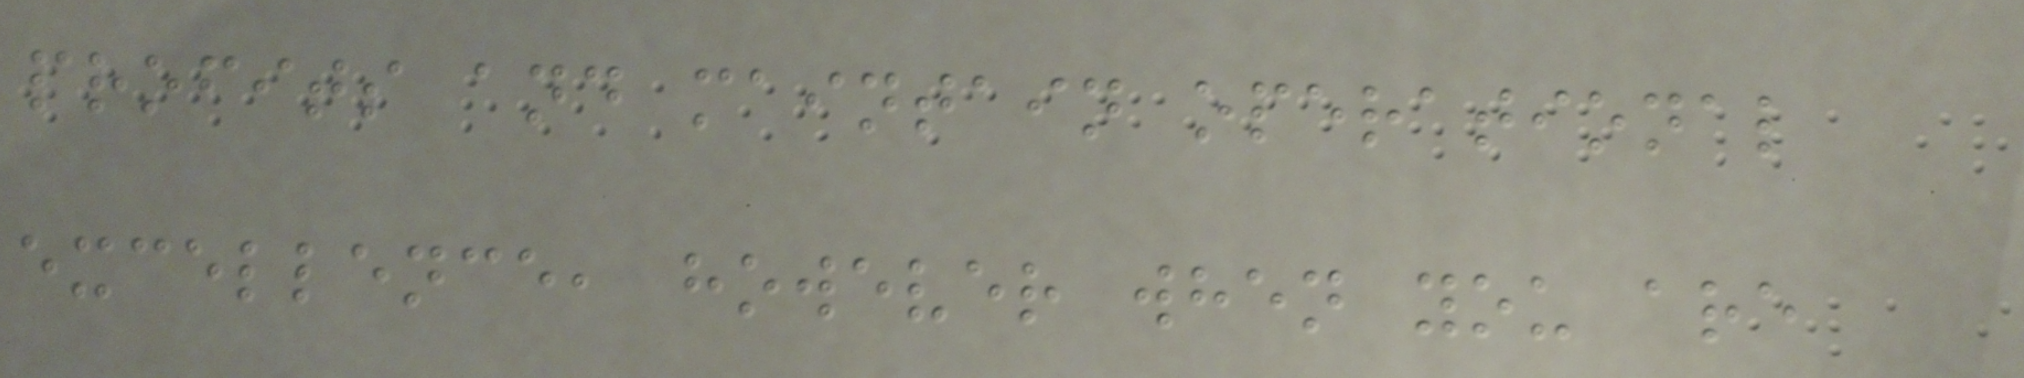profits and maintain operational
excellence, however when you are
